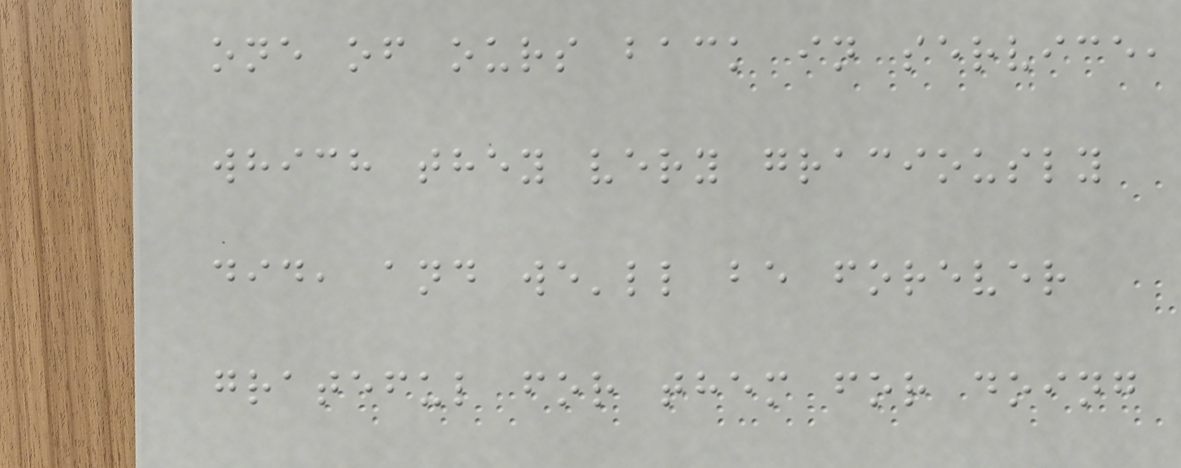one of ours back in service,
which they very graciously
did, and we'll be forever
grateful for them for doing
